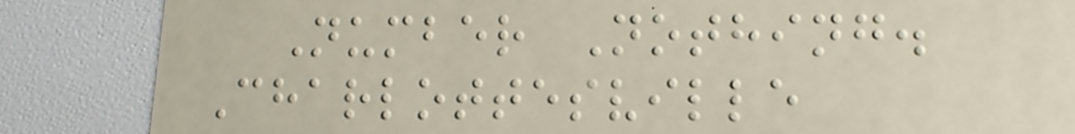Number Nothing.
Charlottesville
